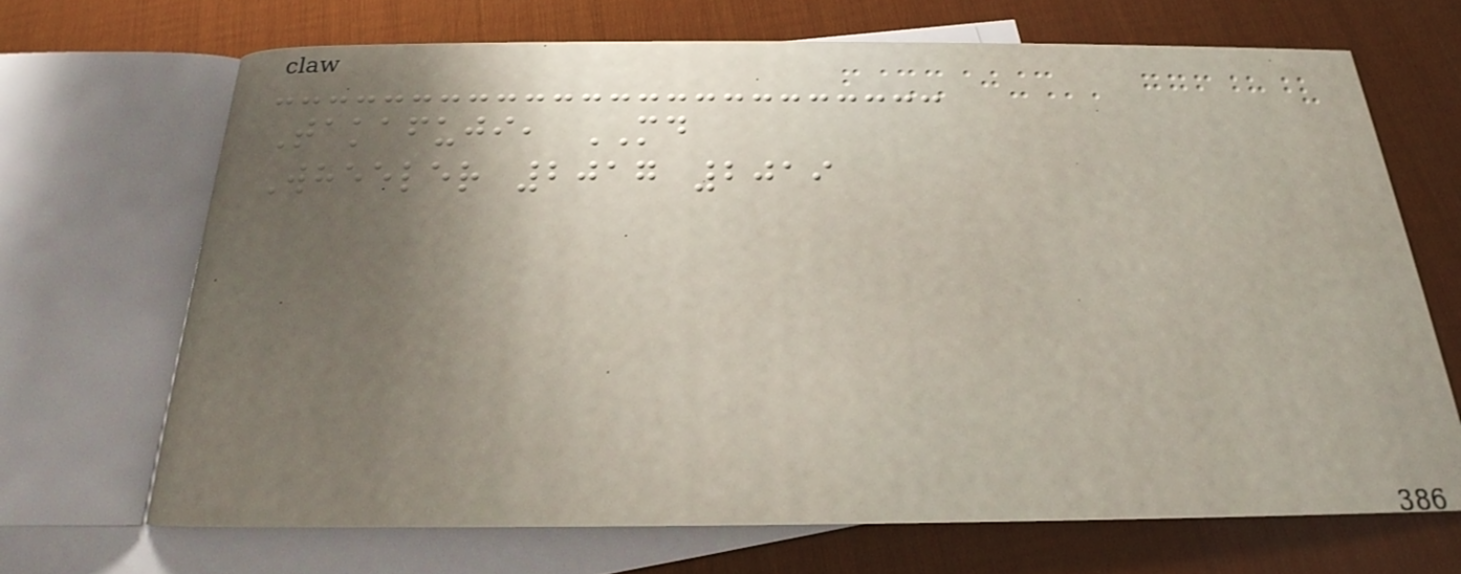Takafuji, MD
Wheeler 2017 2019
